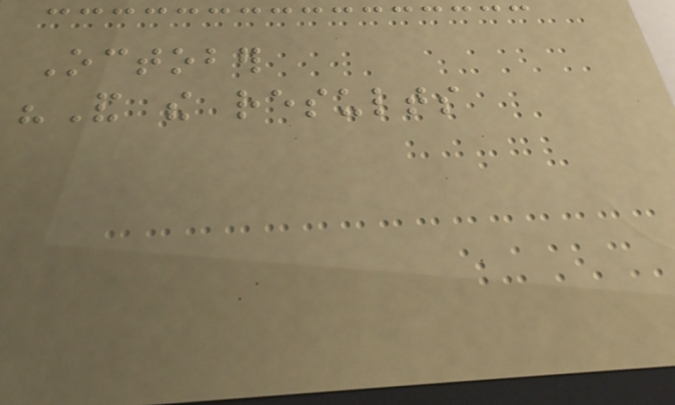October
"And the results
